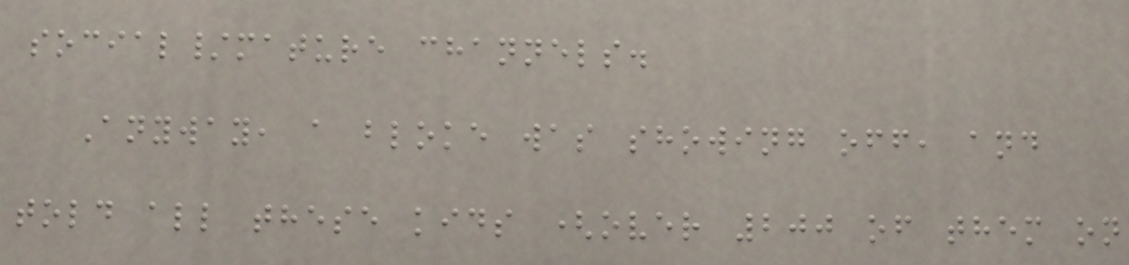social/mature channels.
Anyway, a bloke was showing off, and
told all these kids (over 200 of them on
